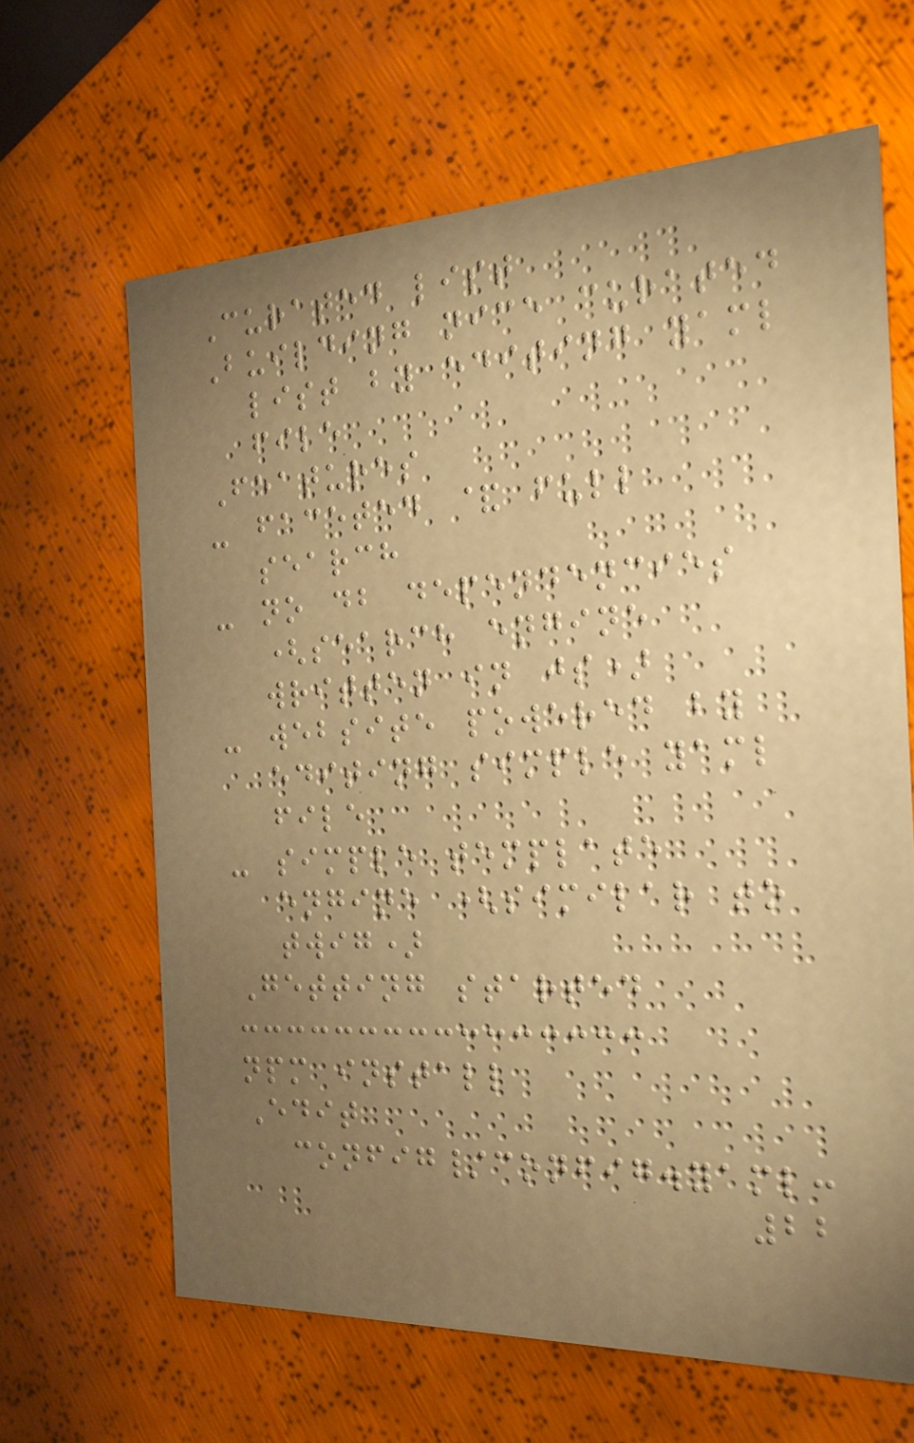Curated list
Building nice curated
list by editing yaml
file
Features
- faceted & full
search
- no db dependencies
(search engine
written in js)
- website powered by
editing simple yaml
file
- simple template
engine (similar to
twig)
Getting started
npm install
Edit
config/config.yaml:
22
